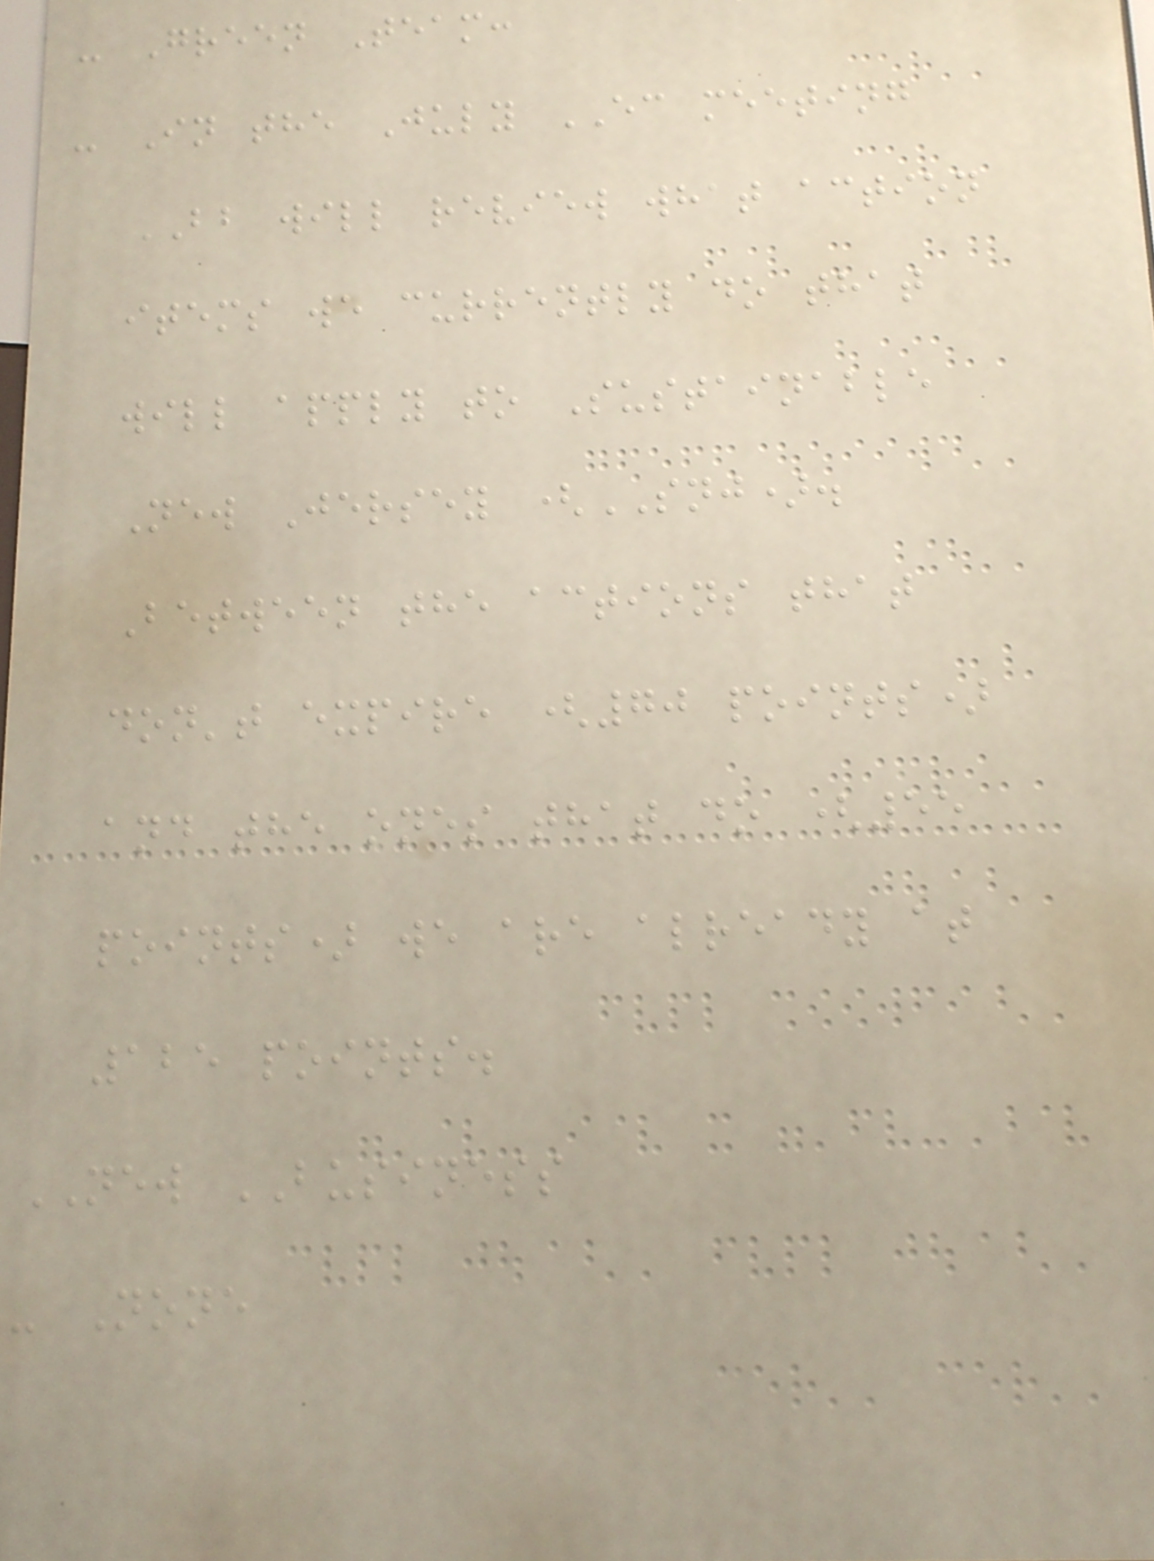- Green Team:
- In the July EC meeting
BB will review what action
items we currently do that
will apply to Sustainable
New Jersey (SNJ).
Between the actions that
don't expire (70 points)
and the ones that do (55
points) we are already at
125 points.
NEW BUSINESS
- None
